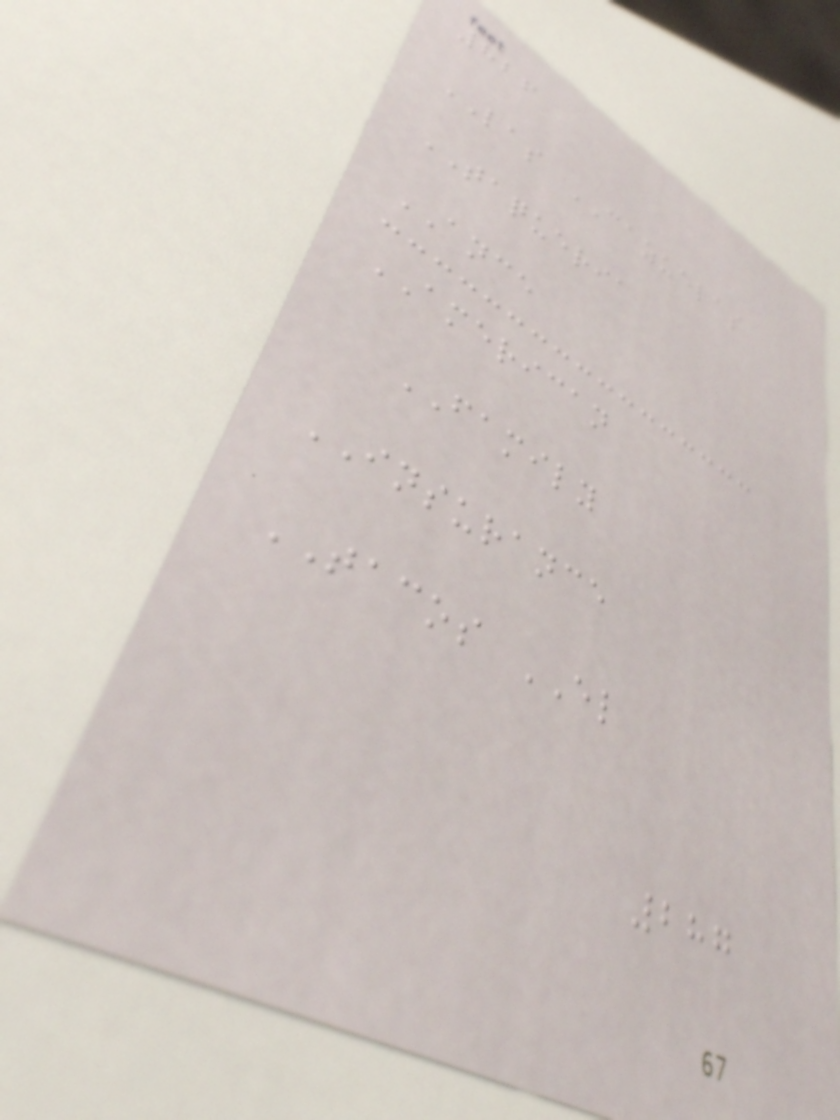826
LAS CAZUELAS
TAQUERIA
ANCE
AMERICAN
FAMILY
INSURANCE
TACOS EL
287
